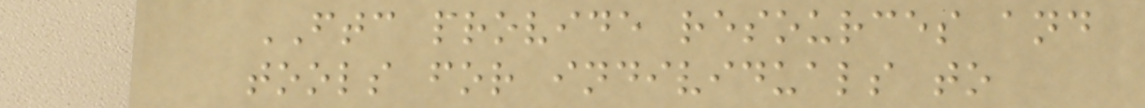FTC provide resources and
tools for individuals to
